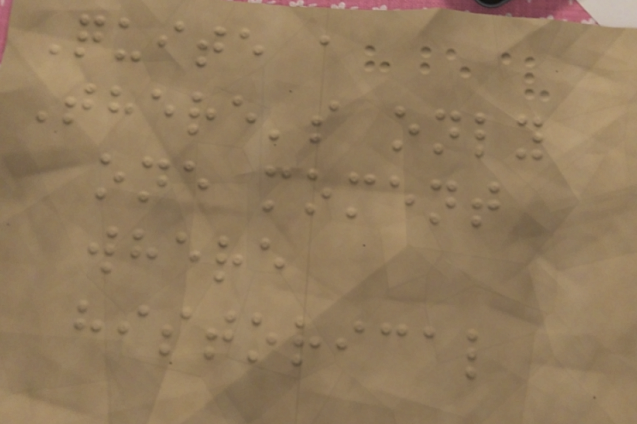Quite a
There's only
one moment
where
historical
